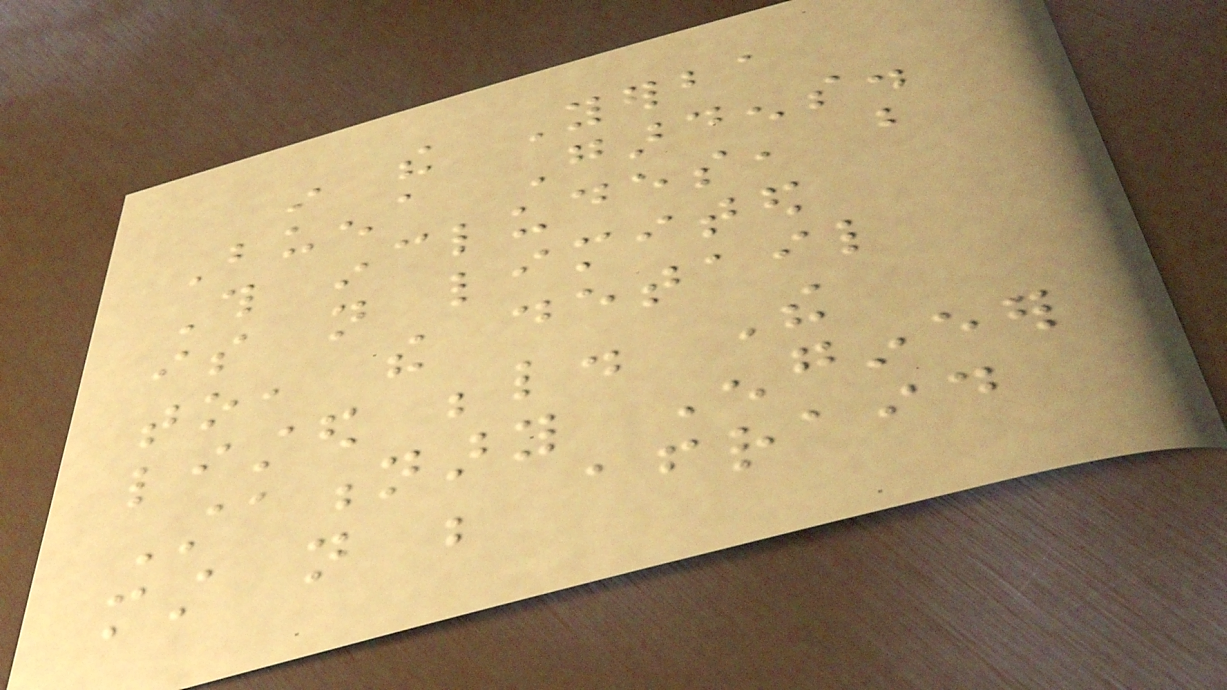in the Yerba
Buena Gardens.
This includes, but
is not limited
to, the detail
listed below. The
Stationary Engineer
must not be afraid
